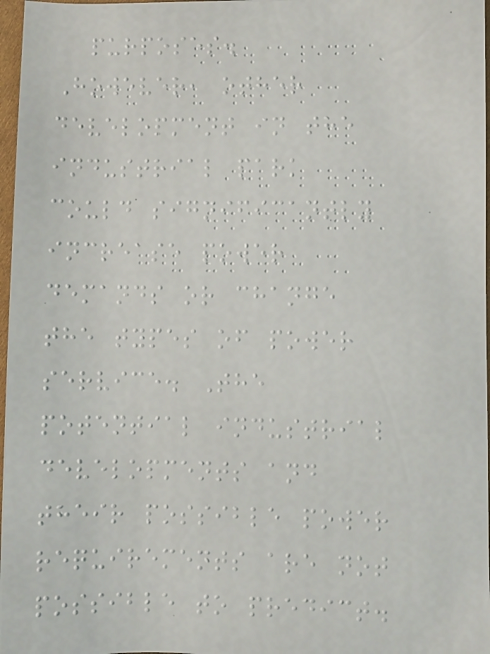purposes.
However, other
development in the
industrial park
could significantly
increase power
demands or change
the types of power
service. The
potential industrial
developments and
their possible power
requirements are not
possible to predict.
